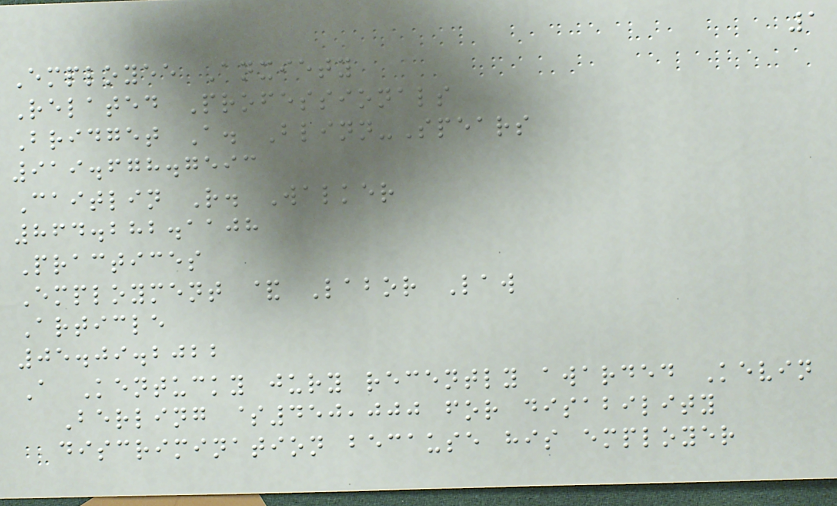1
Employee Anxiety
Related Professionals
Bridget A. Blinn-Spears
919.678.7593
Caitlin R. Walker
864.282.1108
Practices
Employment & Labor Law
Article
05.09.2022
A Kentucky jury recently awarded Kevin
Berling $450,000 for disability
discrimination because his employer
